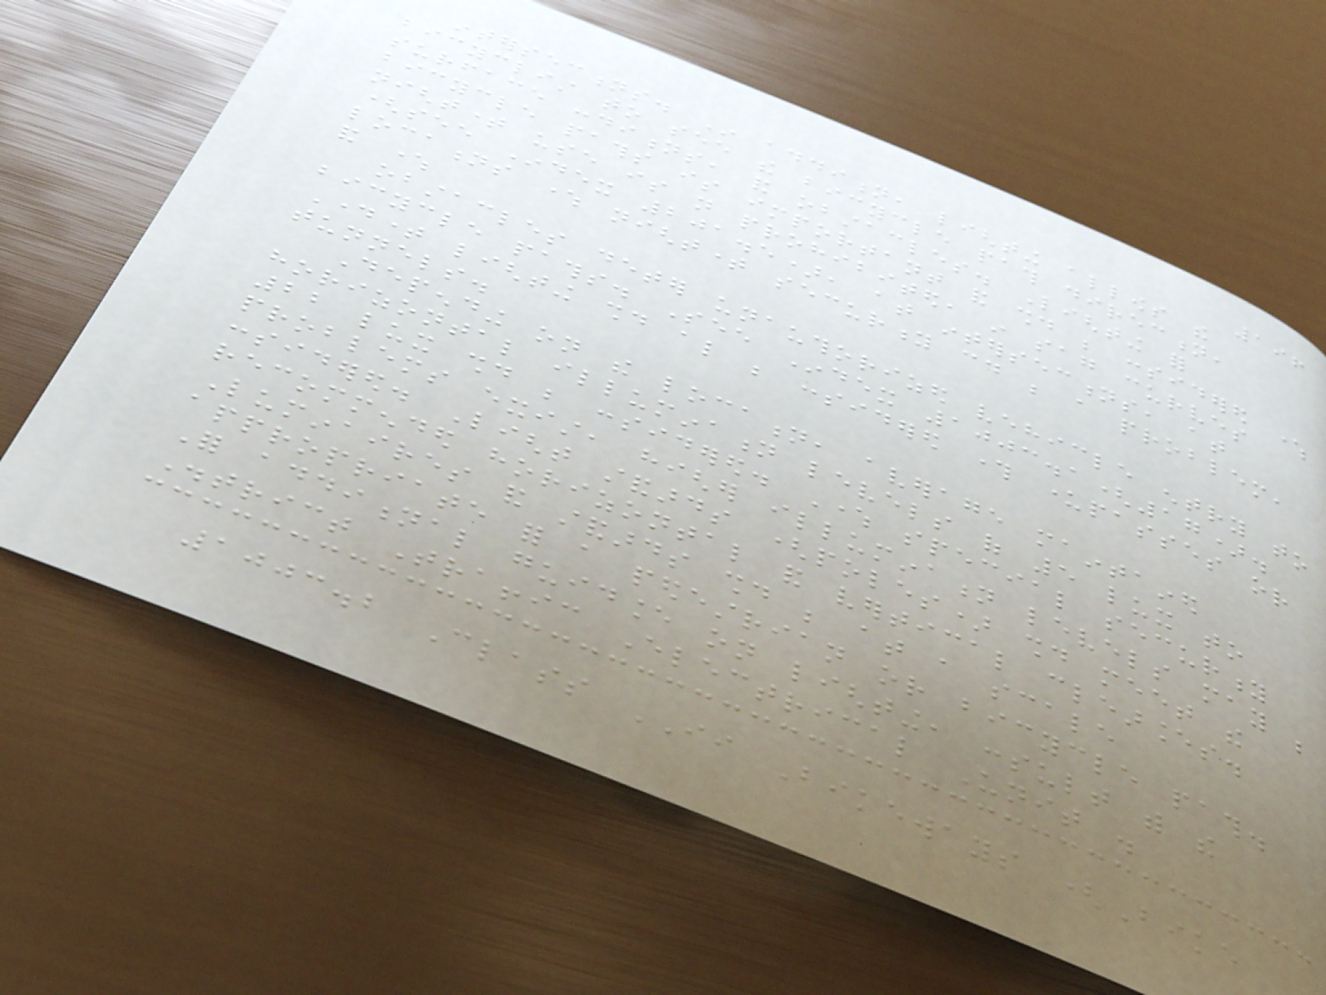196
intersections. In addition, lighting allows the
bicyclist to see the bicycle path direction,
surface conditions, and obstacles. Lighting for
bicycle paths is important and should be considered where
nighttime use is not prohibited, in sag curves
(see Index 201.5), at intersections, at
locations where nighttime security could be a problem,
and where
obstacles deter unauthorized vehicle entry to
bicycle paths. See Index 1003.1(17).
Daytime lighting should also be considered through underpasses or
tunnels.
Depending on the location, average maintained
horizontal illumination levels of 5 lux to
22 lux should be considered. Where special security
problems exist, higher illumination levels may be
considered. Light standards (poles) should meet the
recommended horizontal and vertical clearances.
Luminaires and standards should be at a scale
appropriate for a pedestrian or bicycle path.
For additional guidance on lighting, consult with the
District Traffic Electrical Unit .
1003.2 Class II Bikeways (Bike
